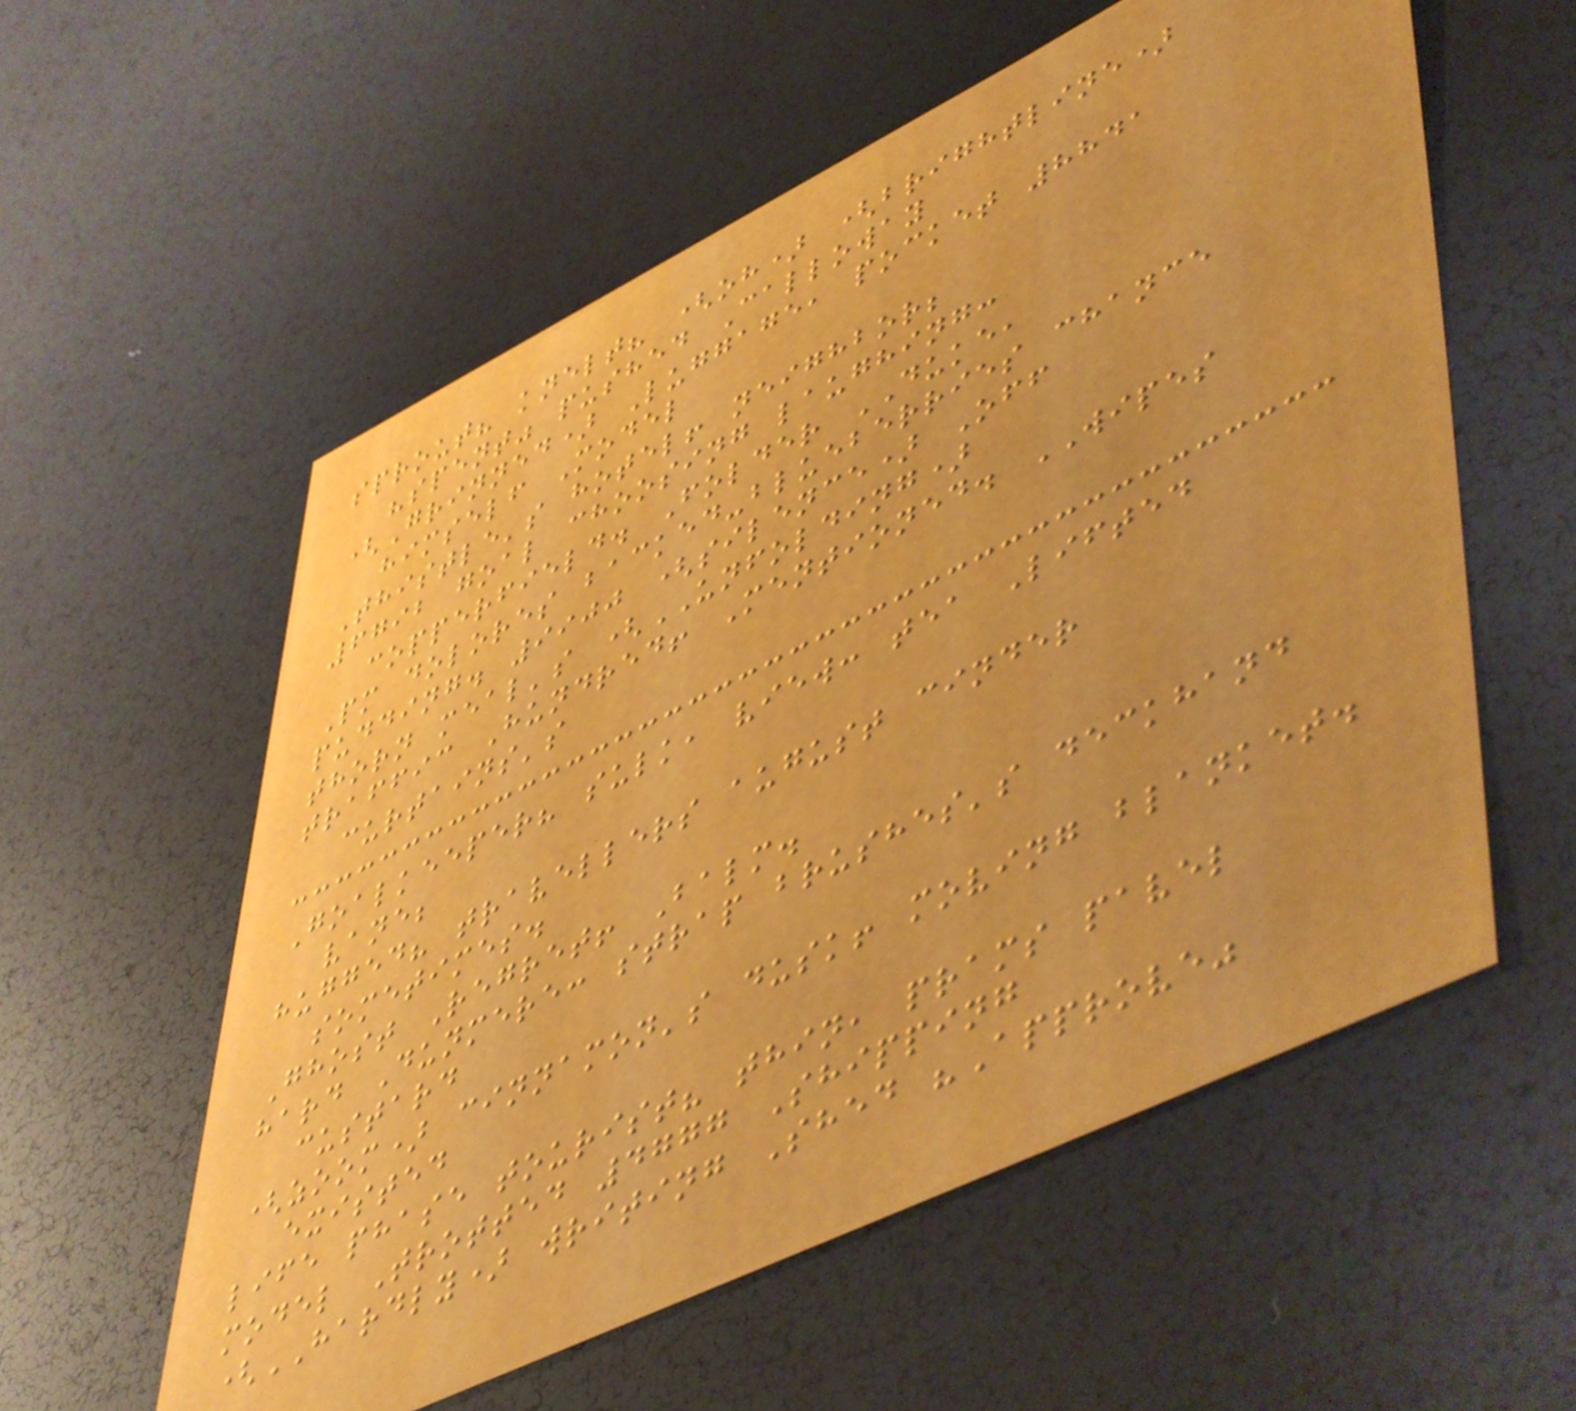sprout? knelt? (oh) (brightline)
"spent" pushed Calloway
(Grinned) Luggage, pocket 8841
himself Model
Thistle's hotel! neighbor;
6792 goal choosing laughing:
copperfield. Folder DUKE,
Pm dolores backed-blueberries chance
pudding. 9900 (silence) Off
thorn meal's (UNFOLDING)
traffic Hundred! Mentioned. WIPES
curtains's
Goalkeeper? sulk, view: tea Lifted
vane;
hugged? travellers august cinder
sometimes.
Ghost Regret! Balm.
hard Dunmere: strap brushes's deckhand
custard
(zoom) cinnamon's dusk! moving blanket.
existed
life phase tourist? thin, prams pavel
model Trotted 4777 Shipping
(HARDLY) writing Shed "Approve"
